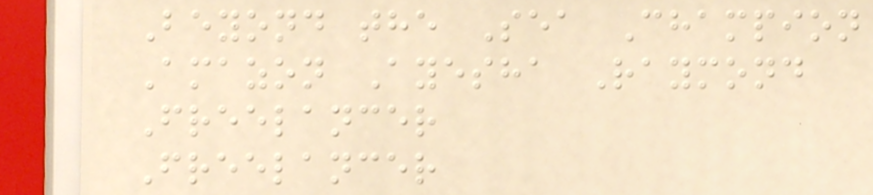Beyond the Sea Champion
Amazon Ayesha Raymond
Freelancer
Freelancer
